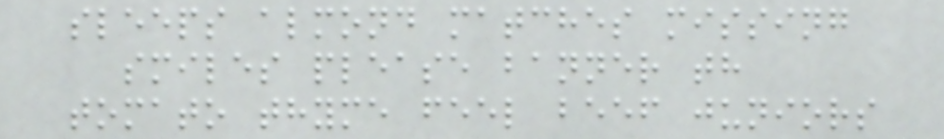sleeps almond matches missing
smiles please banner th
tomato thyme feel beef juniors
